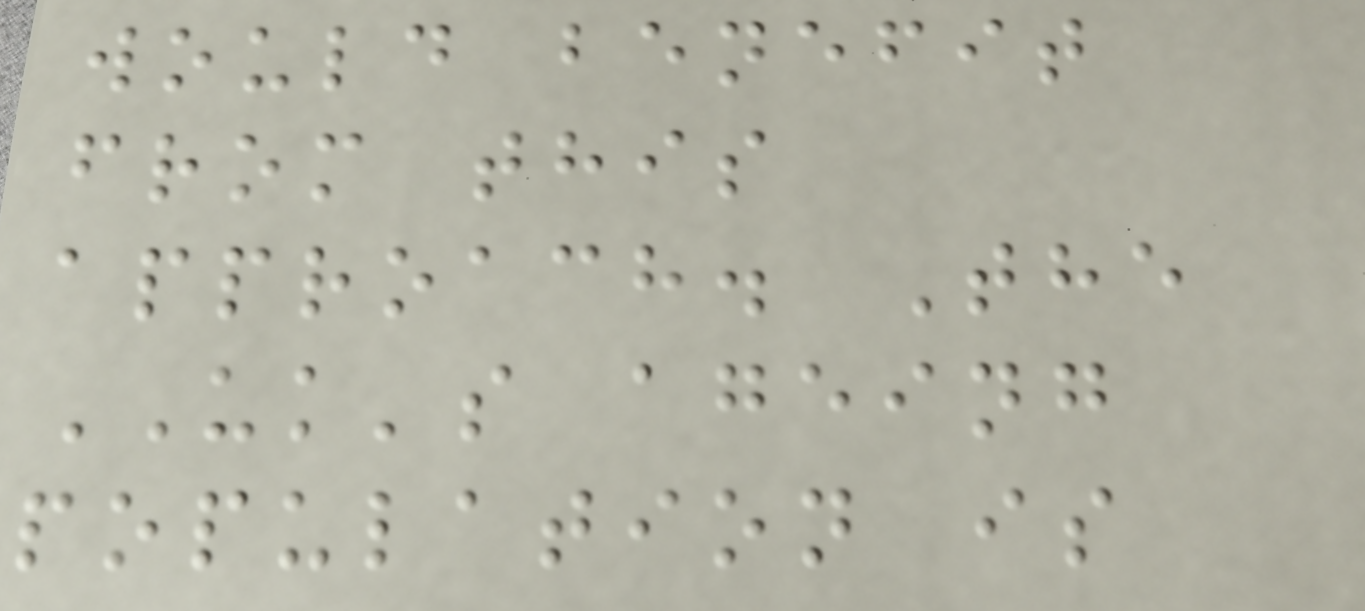would benefit
from this
approach. The
UK's ageing
population is
